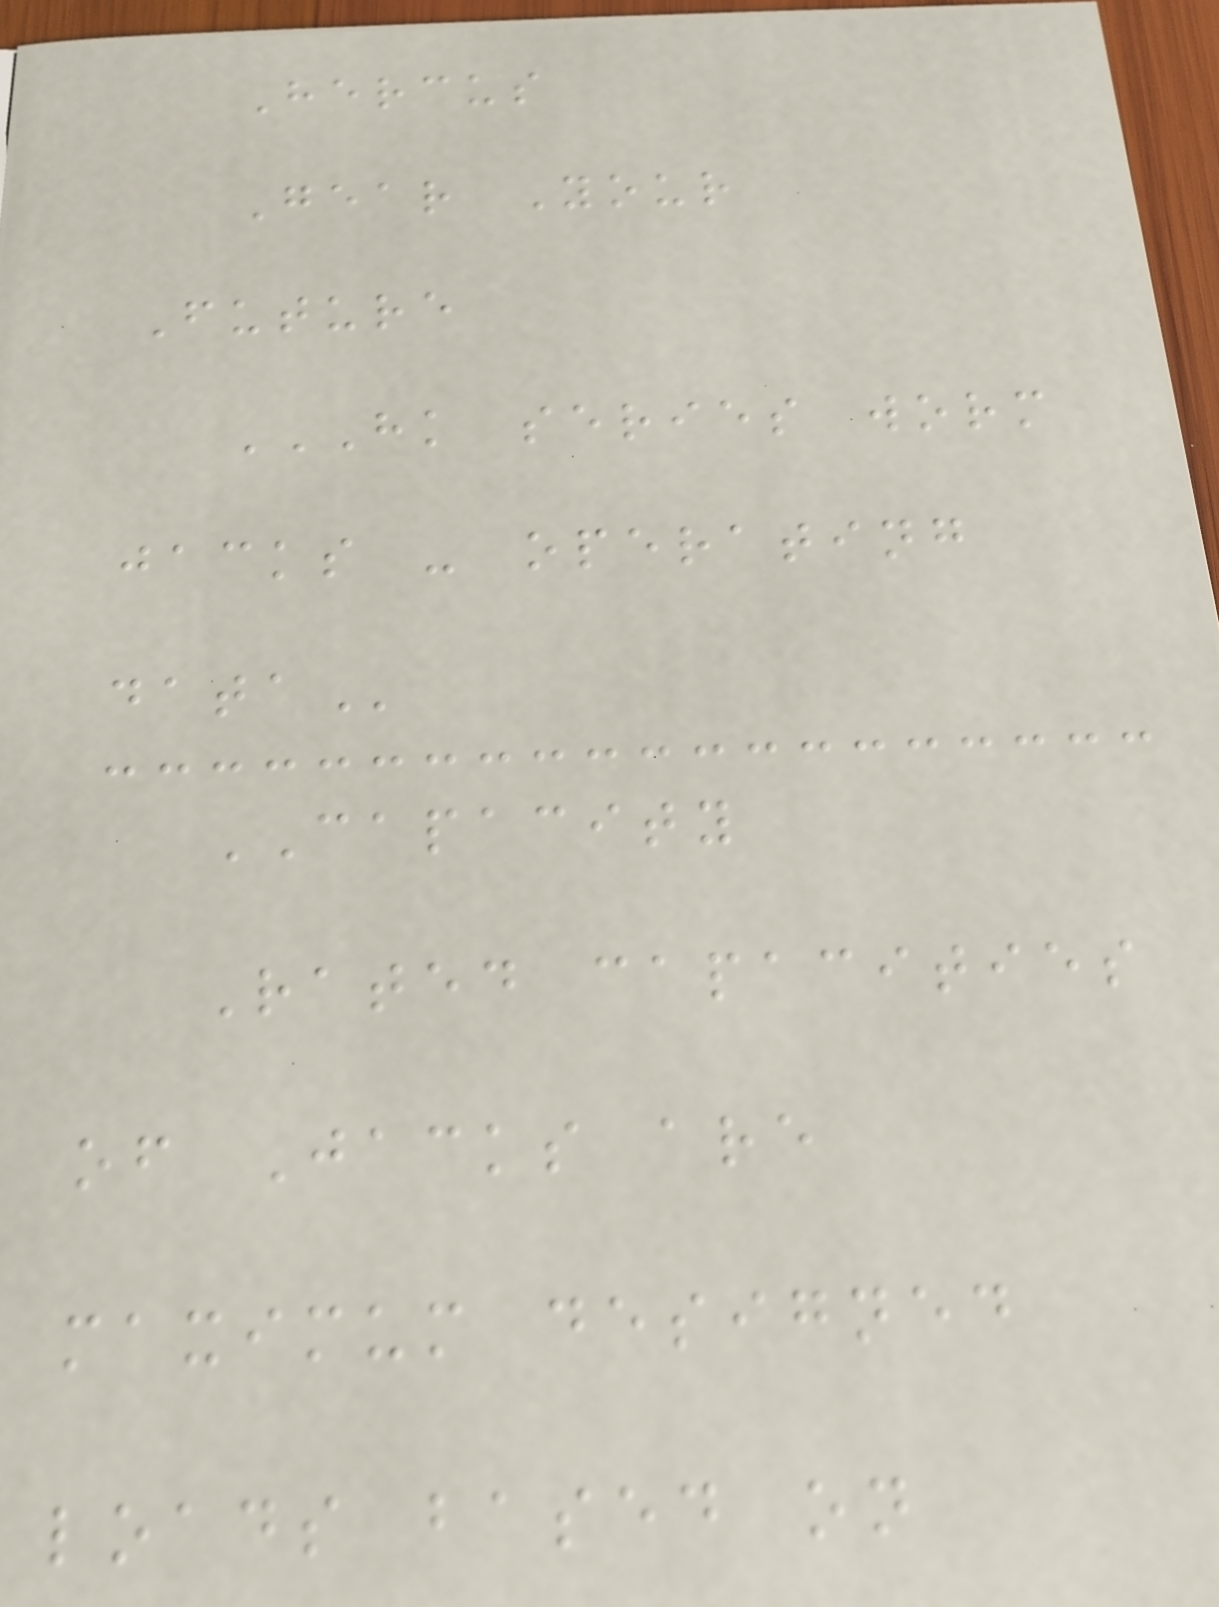Hercus
Gear Your
Future
HK SERIES WORM
JACKS - OPERATING
DATA
CAPACITY
Rated capacities
of Jacks are
maximum designed
loads based on
